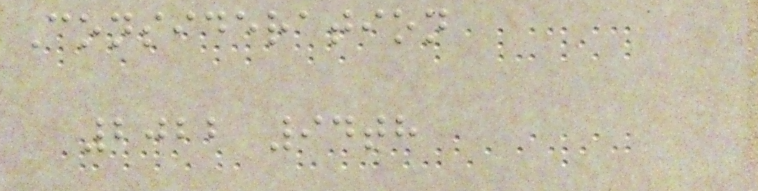Consideration
2022 94th
